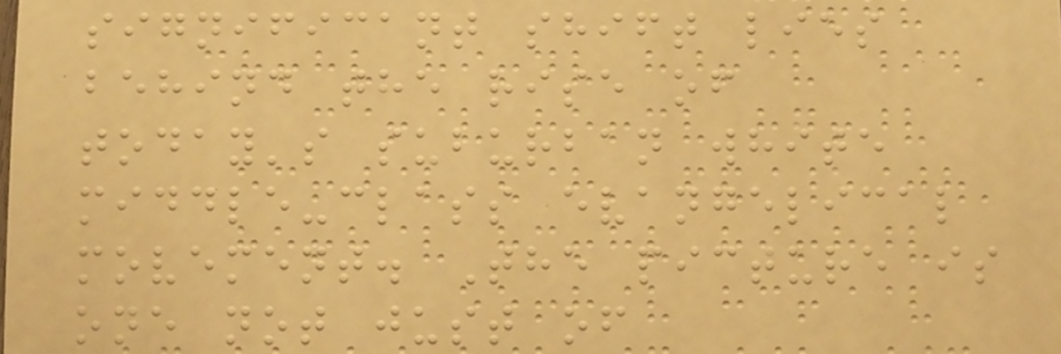significant shift lies
behind the rise of
today's suburban white
middle-class evangelical
movement. The picture is
one not just of
